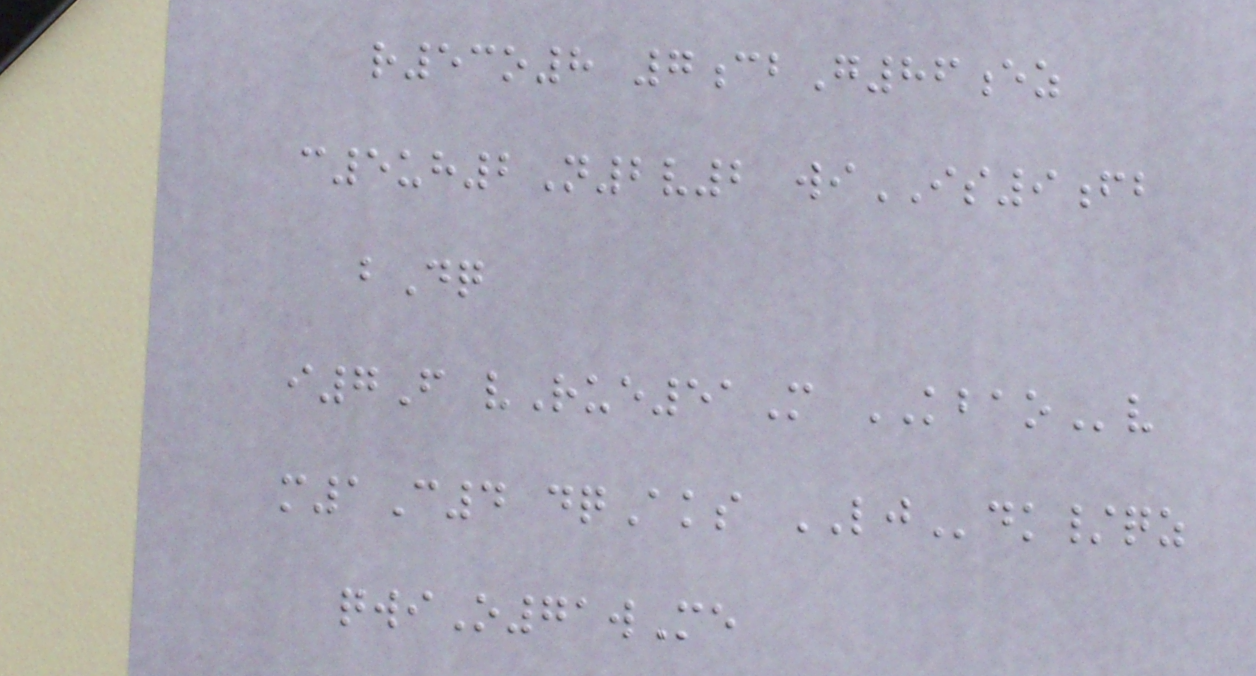r53o8 7cbG86ez
c5uh2N2v2 wiIS9fb
bDq
i7F vRue51M KBAOv
m1C4 dqAks LJdk/qz
qwiO71wMe
